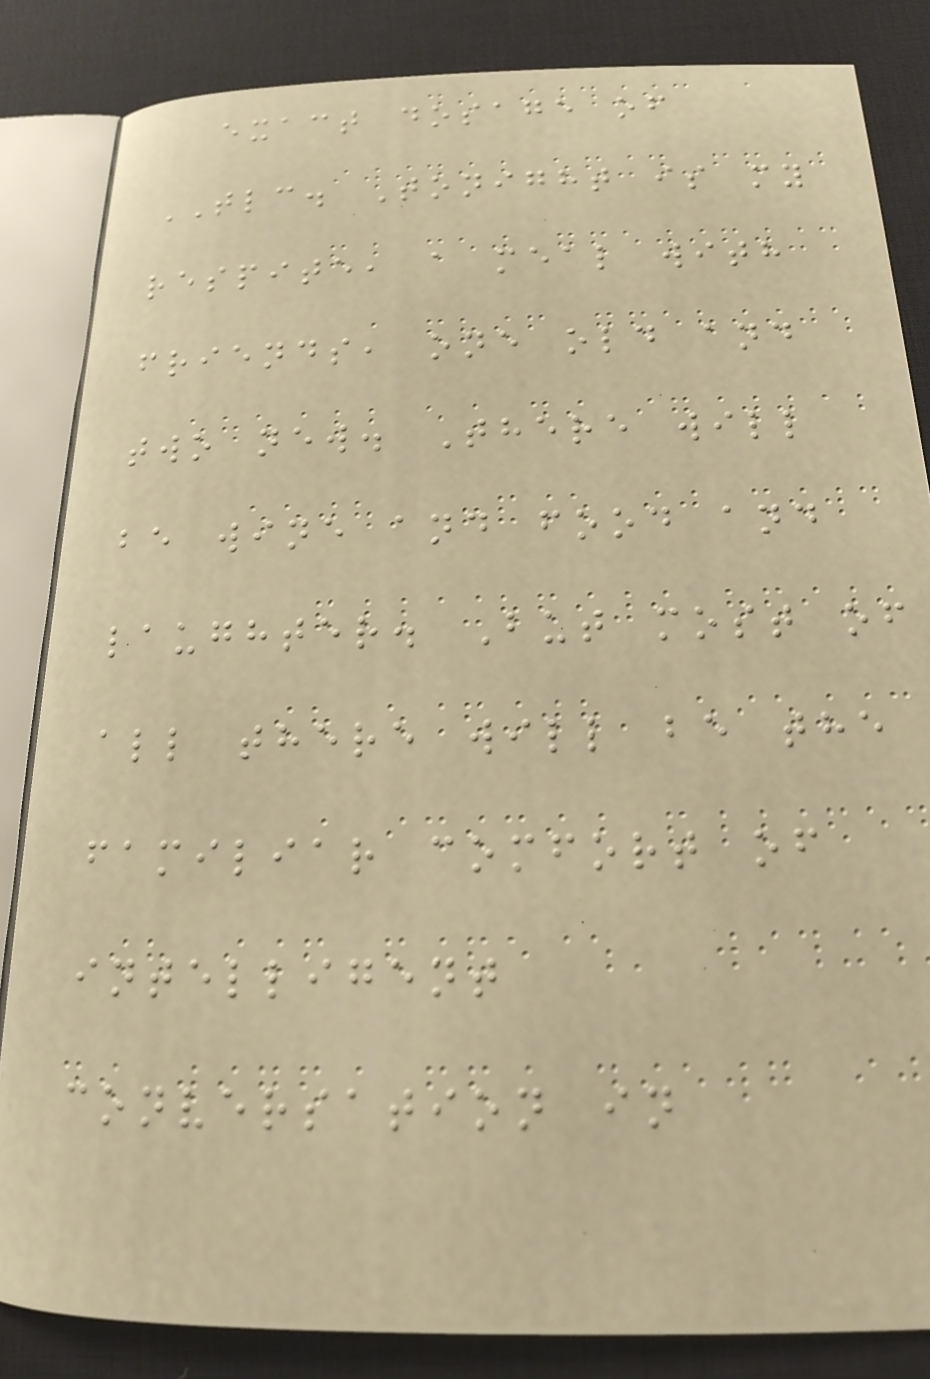exact dosage of
TLC. Tonight is my
respite, a meal with
friends, one old and
two new. There will
be wine and food and
laughter. But most of
all there will be the
familiar comfort of
intelligent
conversation in
